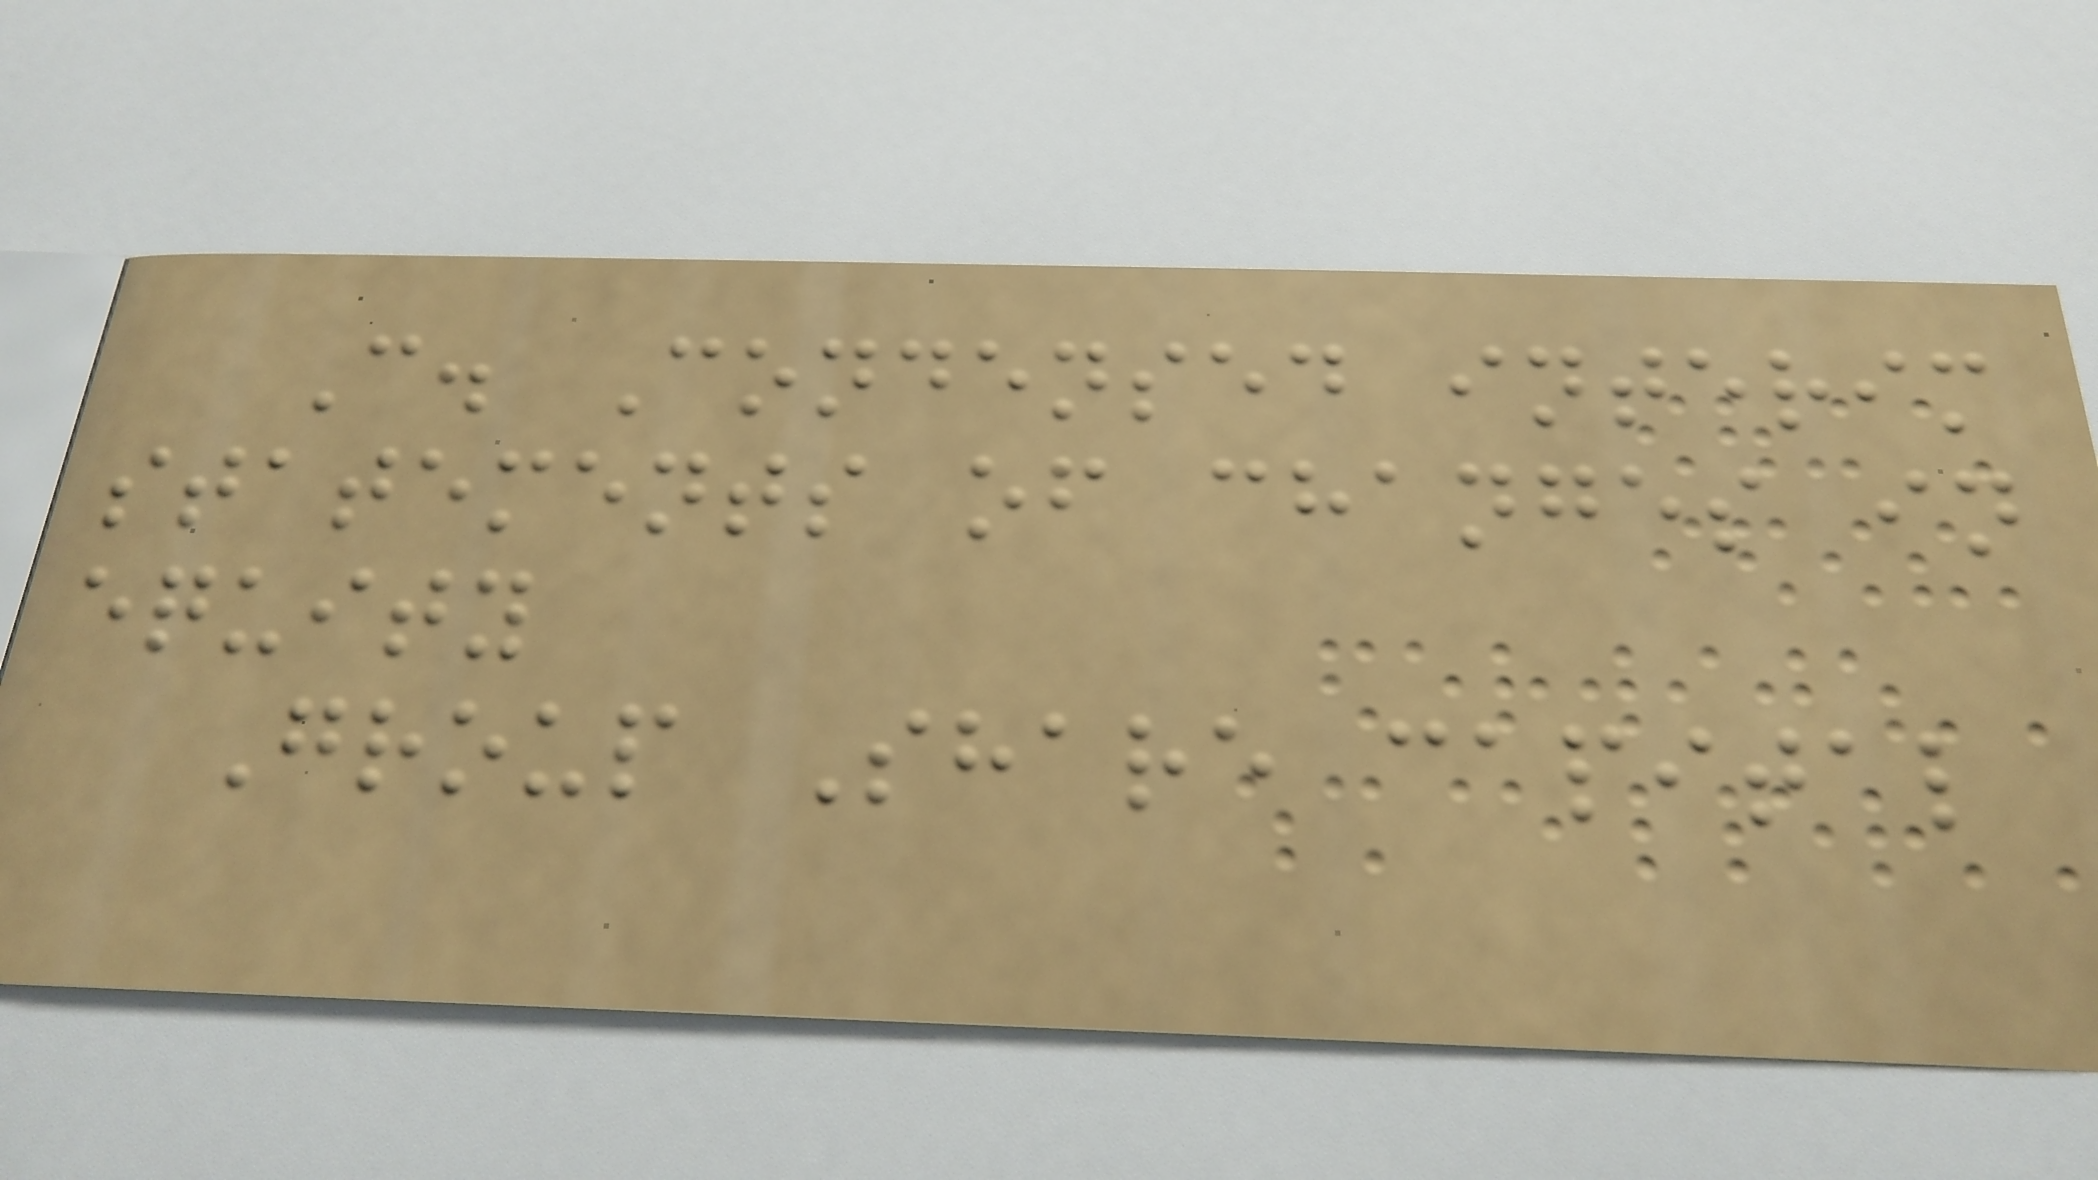C. Condensed interim
statements of changes in
equity
Group Share capital
